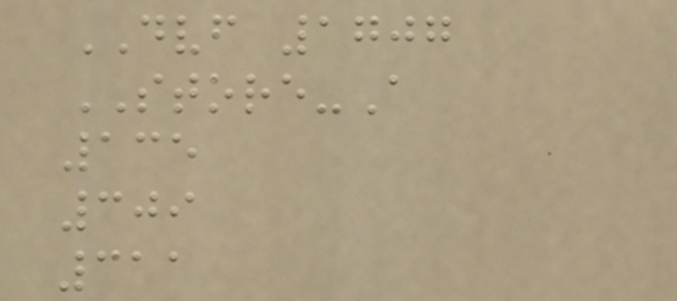DVF 1707
STORE-A
135
309
311
